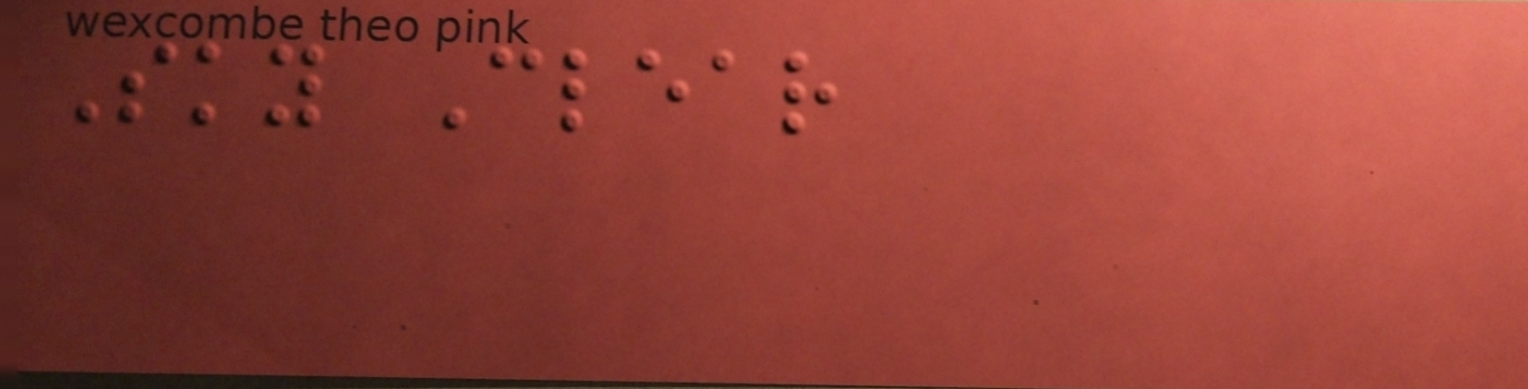Sky Clear
